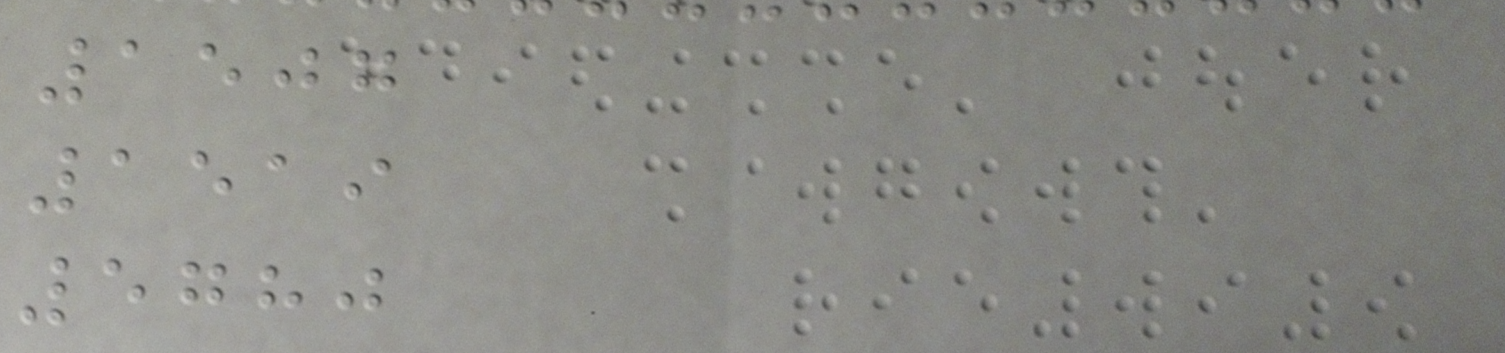1507
1519
5780
